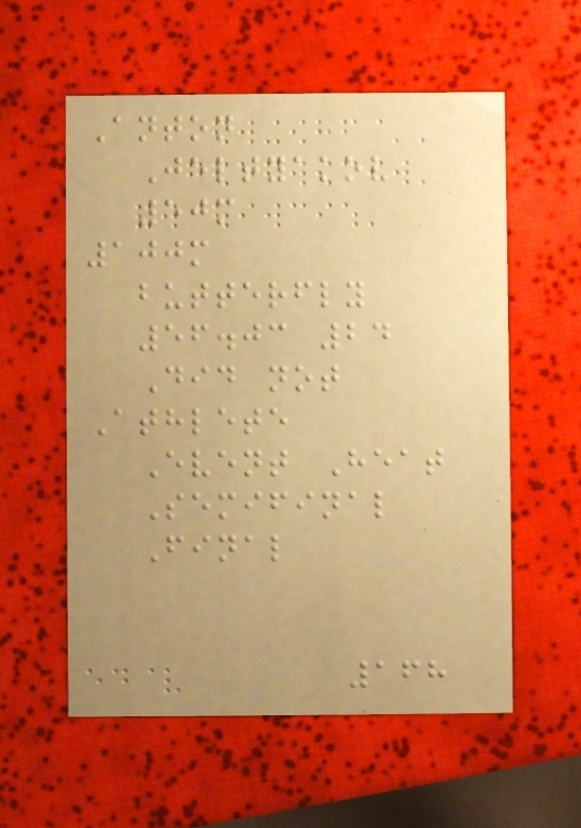Anton
Jeltyakov
50m
100m
butterfly
56.03 24
Did not
Athlete
Event Heat
Semifinal
Final
168
